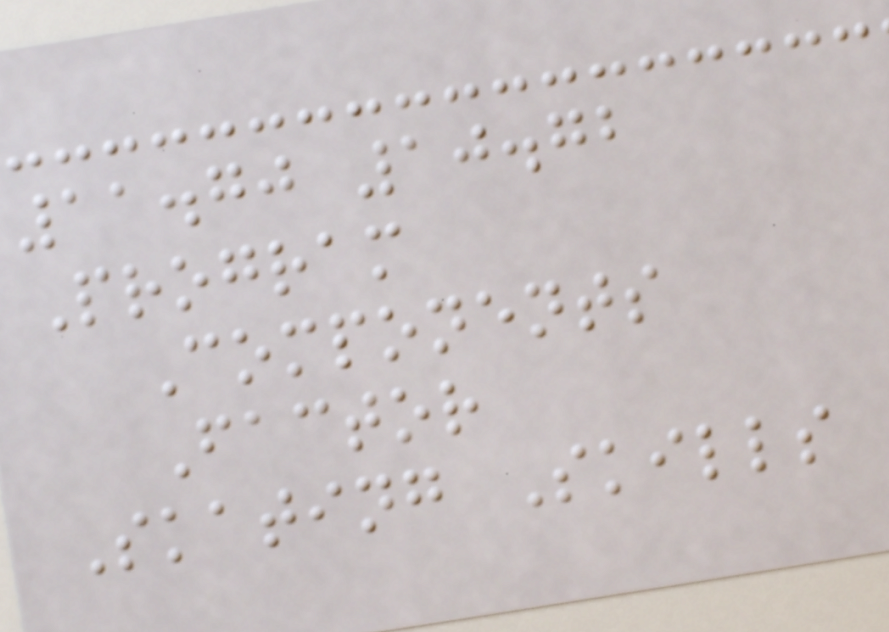11.70 10.72
Program
Components
Factor
Skating Skills
